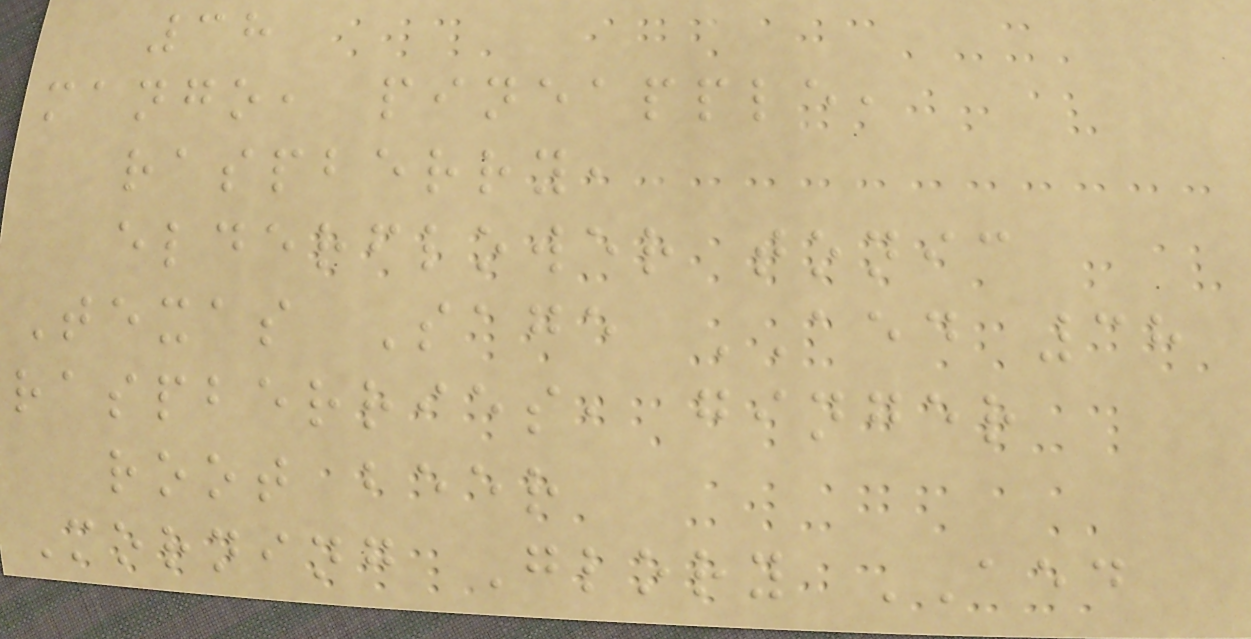38
mango, pineapple,
raspberry,
elderflower tonic
Texas Sage AED 38
raspberries, ginger
root beer
Morning Glory AED
